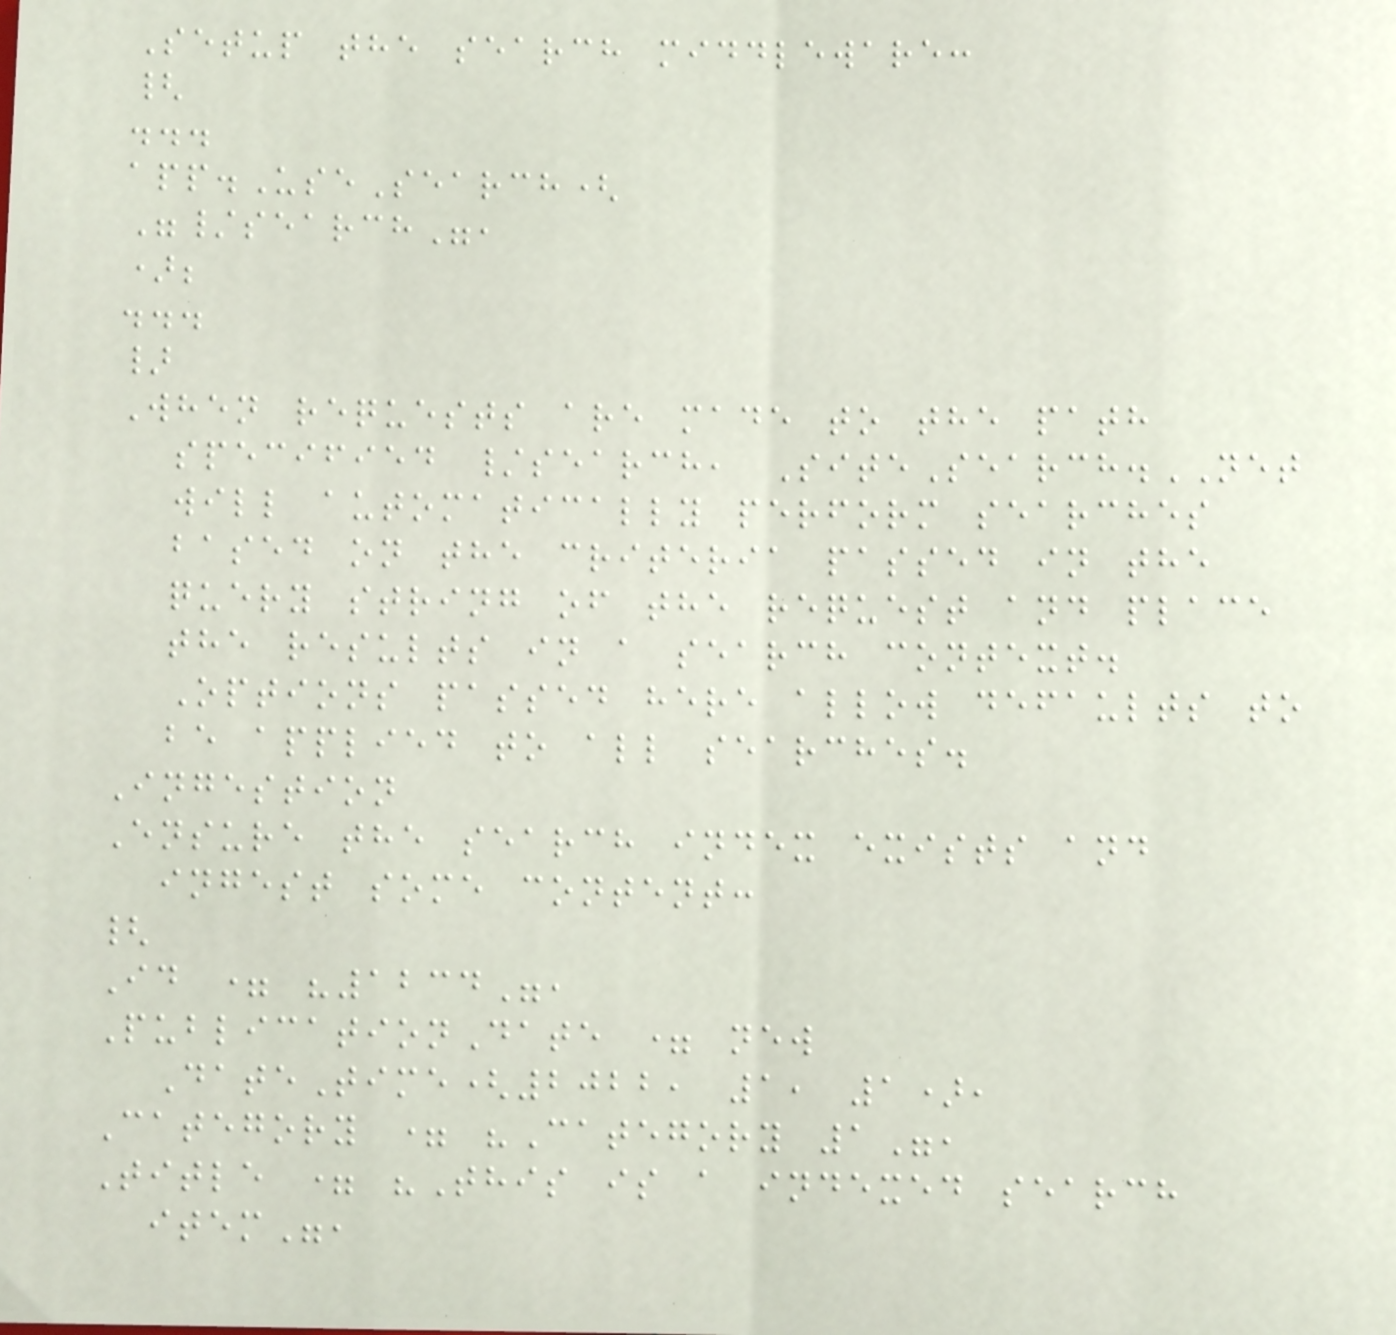Setup the search middleware:
{
...
app.UseSearch(
"/search",
);
...
}
When requests are made to the path
specified /search, SiteSearch.NET
will automatically perform searches
based on the criteria passed in the
query string of the request and place
the results in a search context.
Options passed here allow defaults to
be applied to all searches.
Ingestion
Ensure the search index exists and
ingest some content:
{
Id = "1234",
PublicationDate = new
DateTime(2022, 1, 1),
Category = "Category 1",
Title = "This is a indexed search
item",
